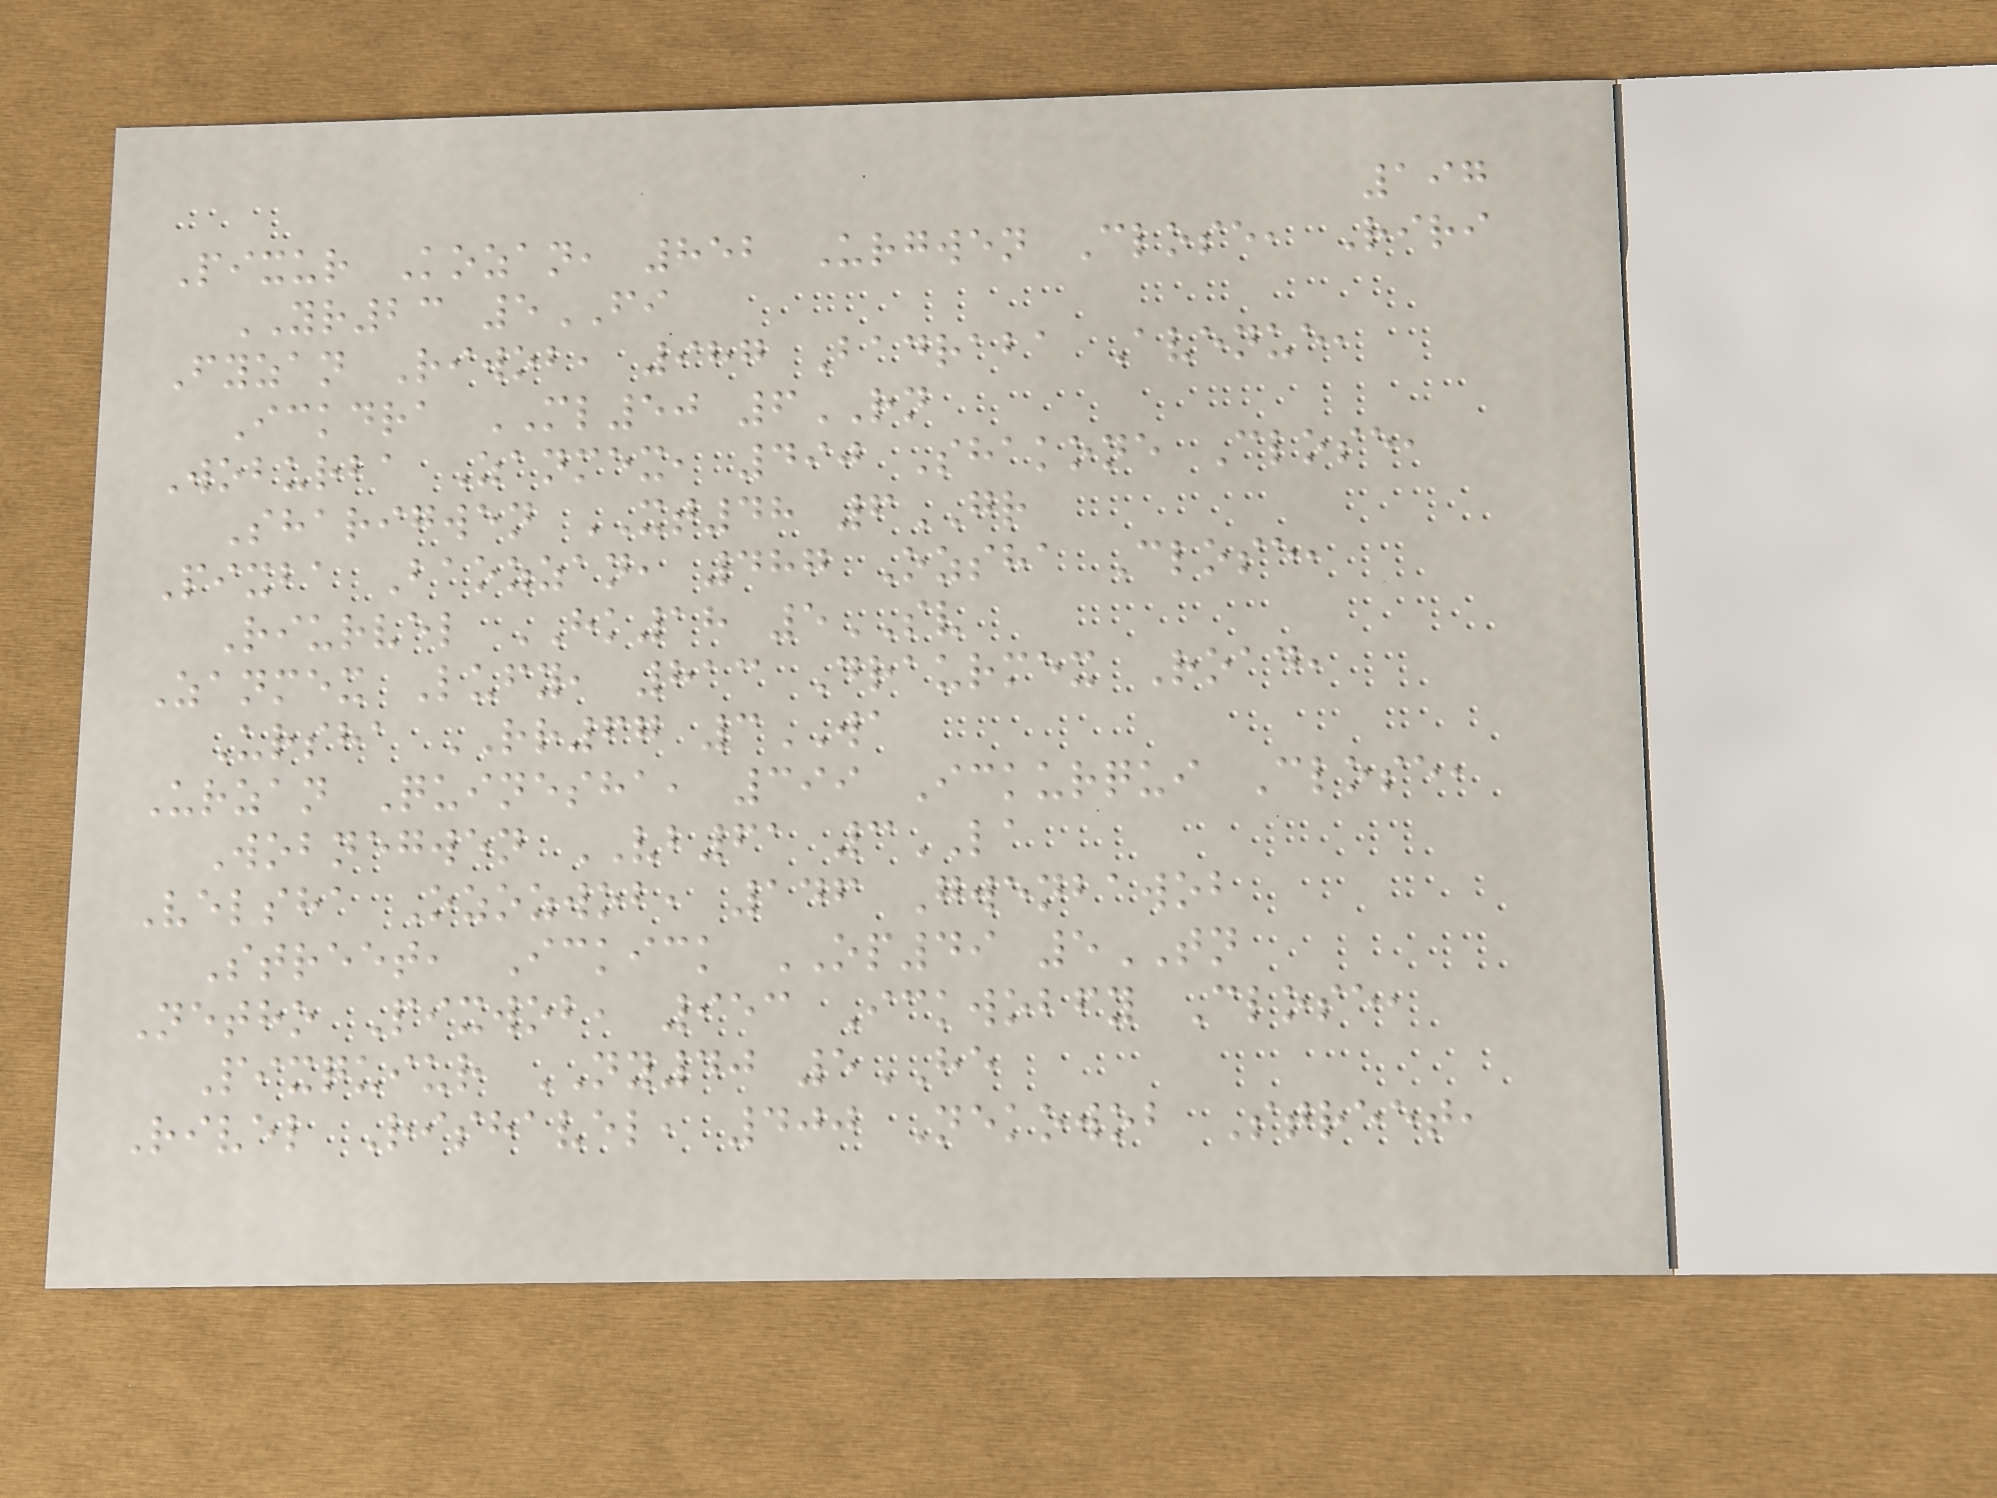197
Pixur Kozan, 852 Urgwen Close, Riri
YR23 5FI
Fyzan Riwob, 987 Badraba Avenue,
Ickdra ML50 6RN
Woburba Zanmex, 490 Shakone Close,
Sharigwen XT48 6GR
Pixba Baozzan, 487 Ozsha Close,
Riurvel HK18 5SV
Zanmex Lufy, 813 Draurmex Road,
Ursha RR67 3WA
Urzan Quinesha, 399 Ickurqui Close,
Wobnegwen VB61 3LA
Velsha Ozozwob, 146 Gwenbawob
Street, Ickick OP49 5TN
Netho Pixwob, 953 Ickwobfy Close,
Pixquiur NY40 5HE
Rivel Rishavel, 400 Nekowob Street,
